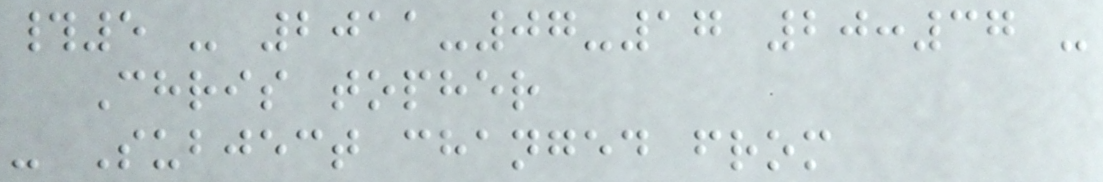#5 - 2011-07-17 20:37 -
Chris topher
- Subject changed from
